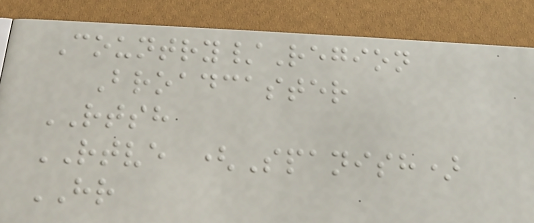Country/Region
Broadcaster
RTSH
RTVE (Spanish)
HR
